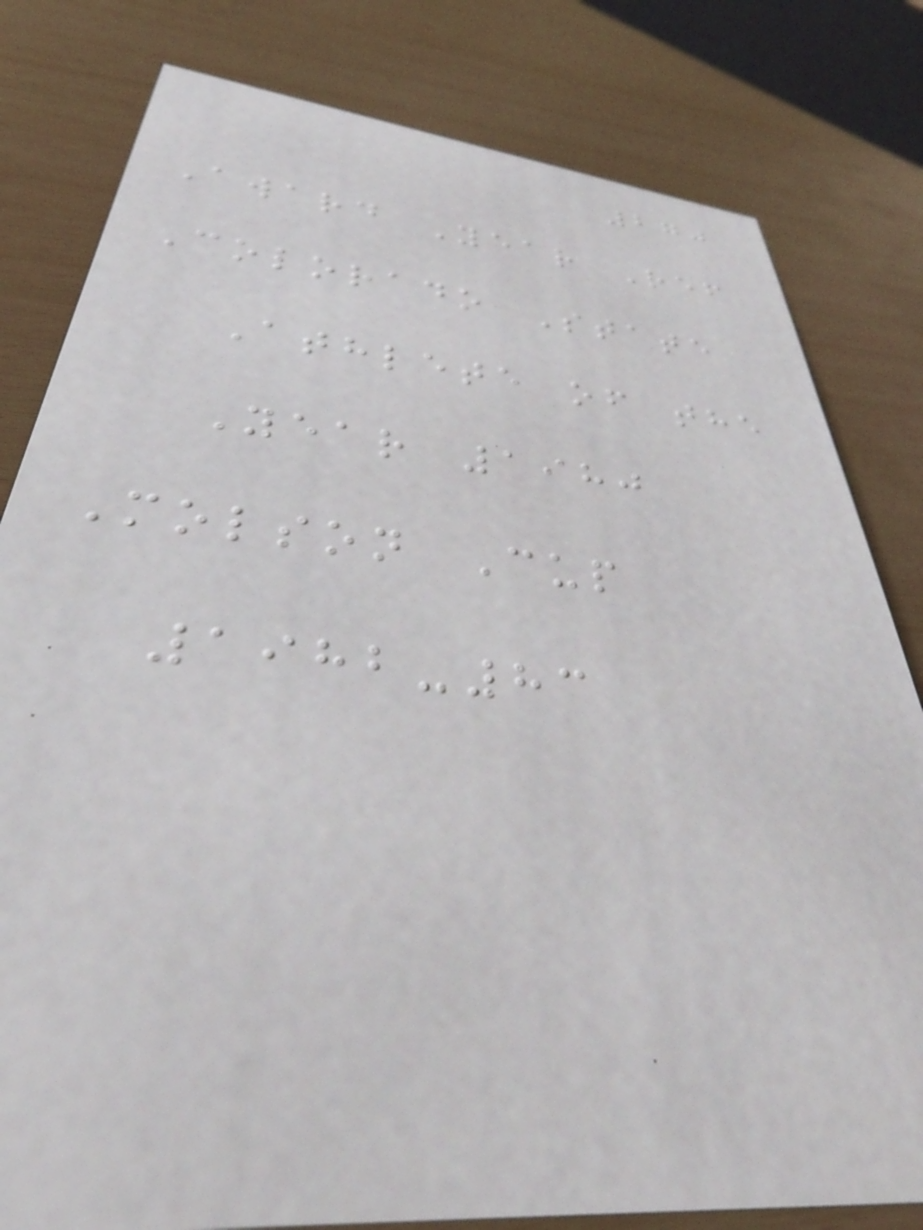270
Award Year Ref
Colorado State
Athlete of the
Year 1980
Molson Cup
1982-83
